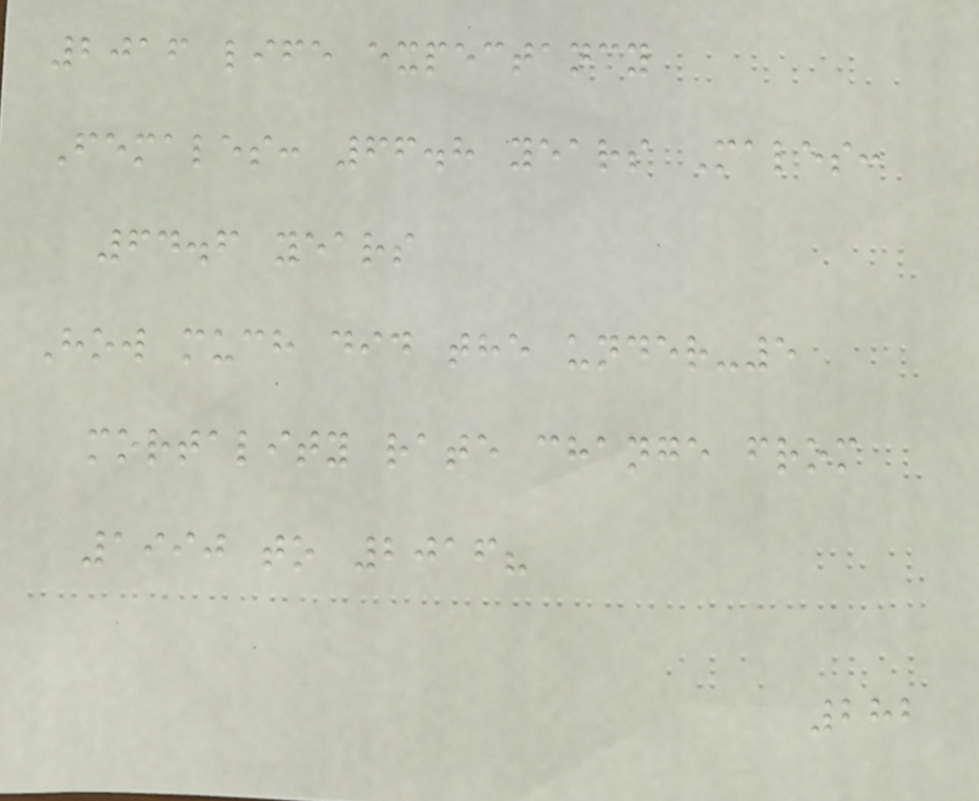2016 life expectancy
Females: 66.8 years Males:
64.6 years
How much did the under-5
mortality rate change from
1990 to 2016?
282
